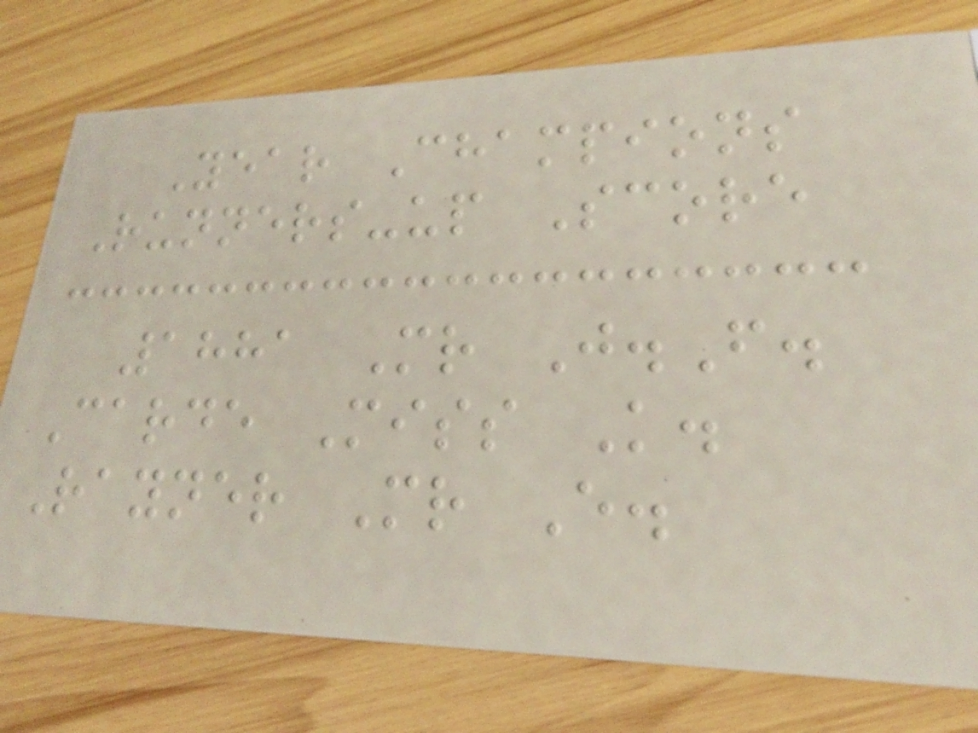Year Champions
Runners-up Score
1881 Mr J.F.
Carde Miss K.
Rayner Mr E.
